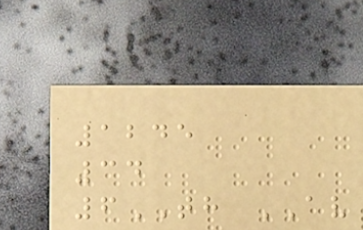1245
34
6TH AV
